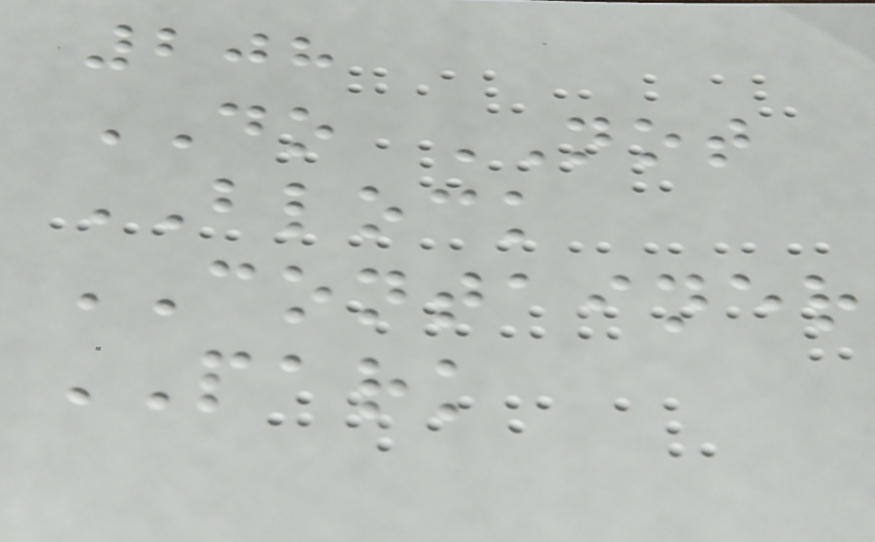208
DO NOT
BLOCK
CONTAINER
PARK
